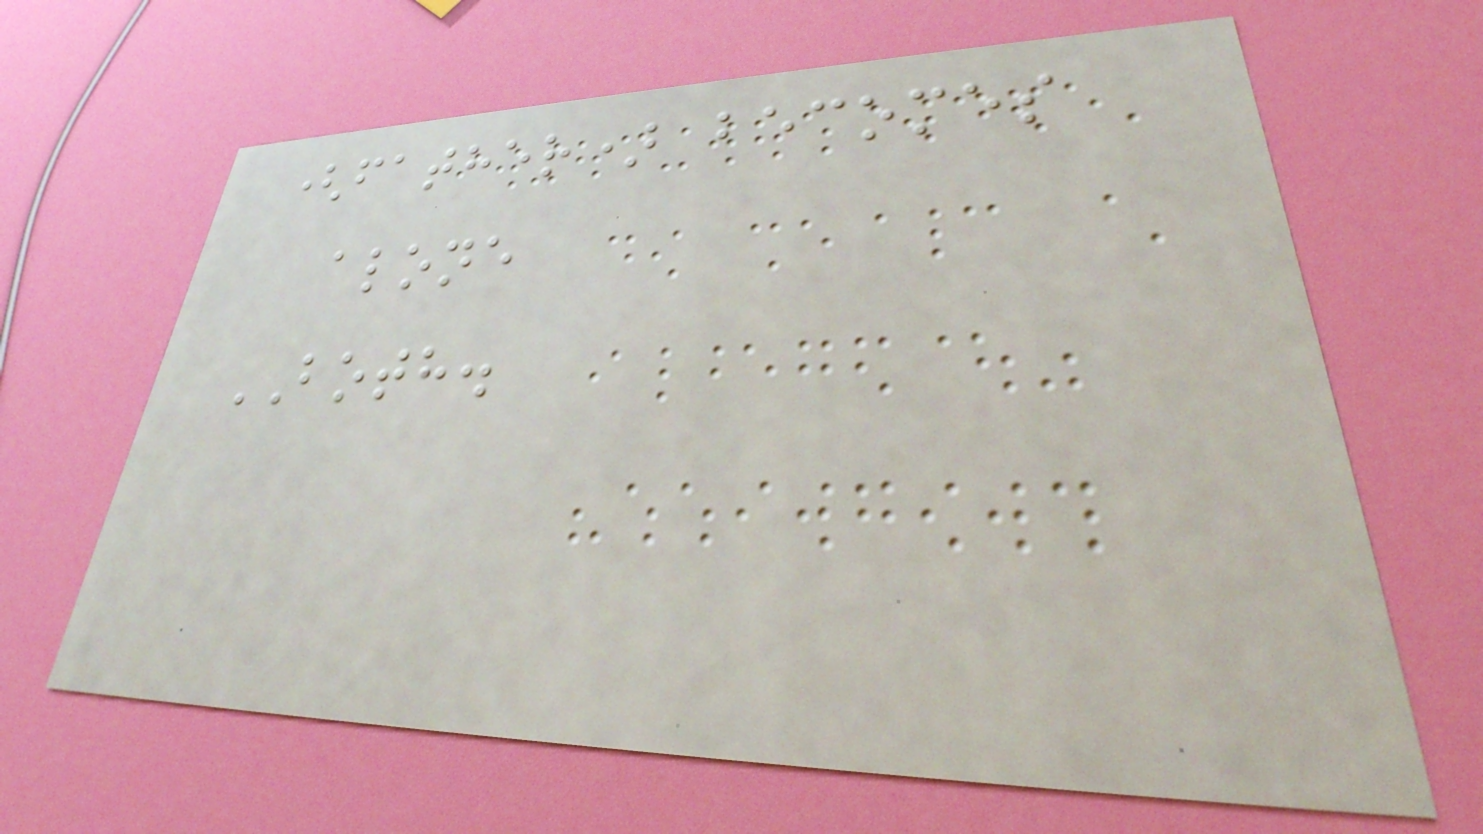(father) becomes
alone
BOTH.
